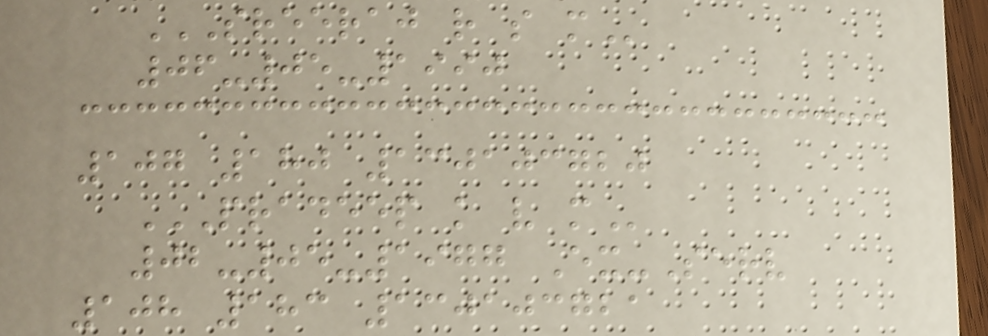SREERAJ R S M
06-05-1990
107 180 130103720
PRADEEP K V M
02-05-1977 Ex-Serv
108 183 130103721
